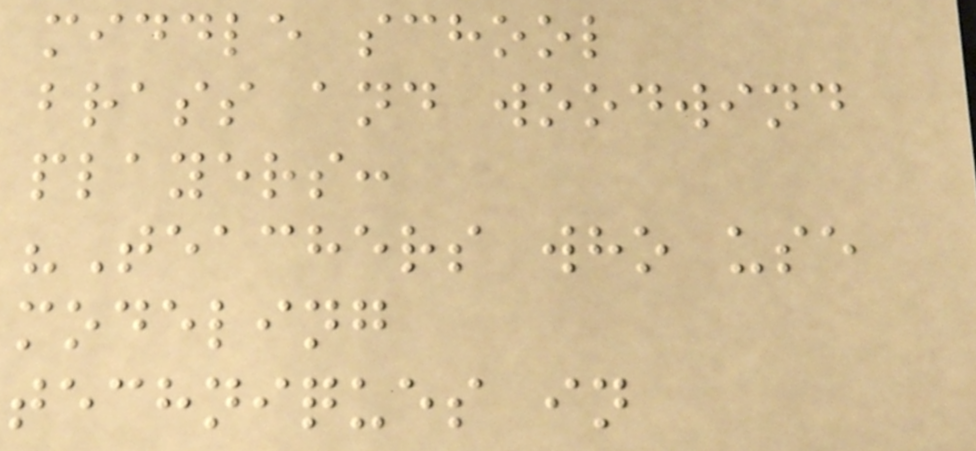middle school
brass and woodwind
players:
"Teachers who use
modeling
techniques in
